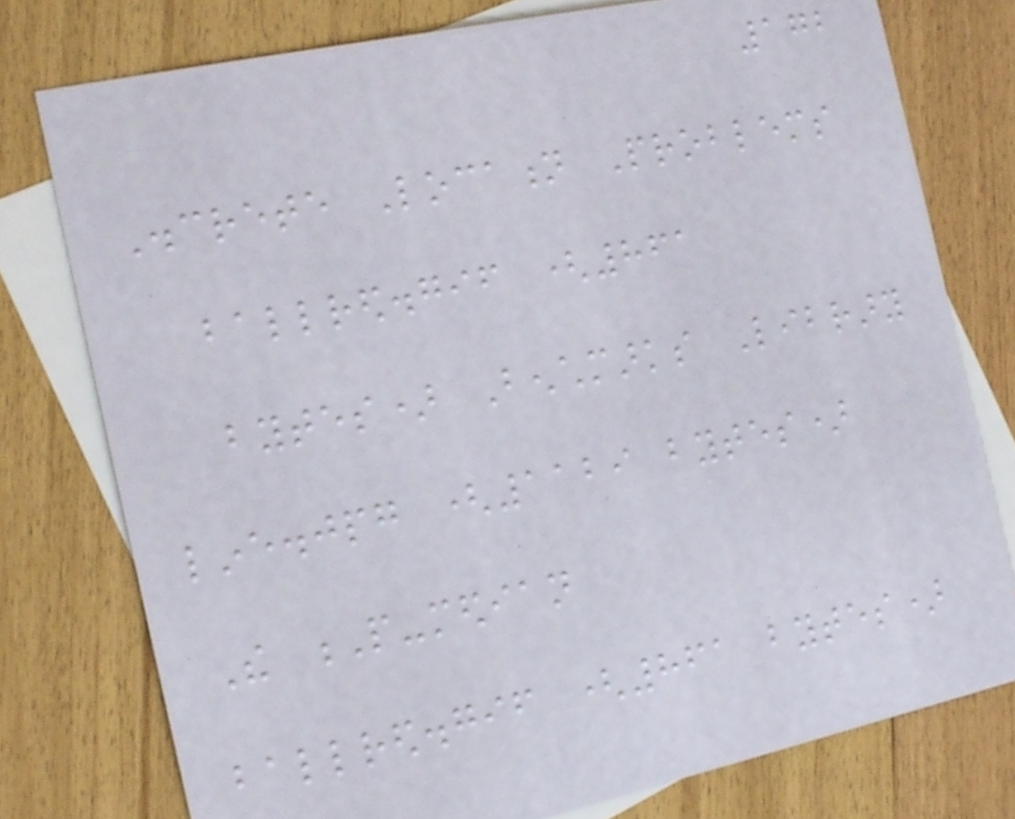172
Discrete Location Problems
ballred.gif (861
bytes) Benchmarks Library
line.jpg (1129 bytes)
The P-median
ballred.gif (861 bytes)
